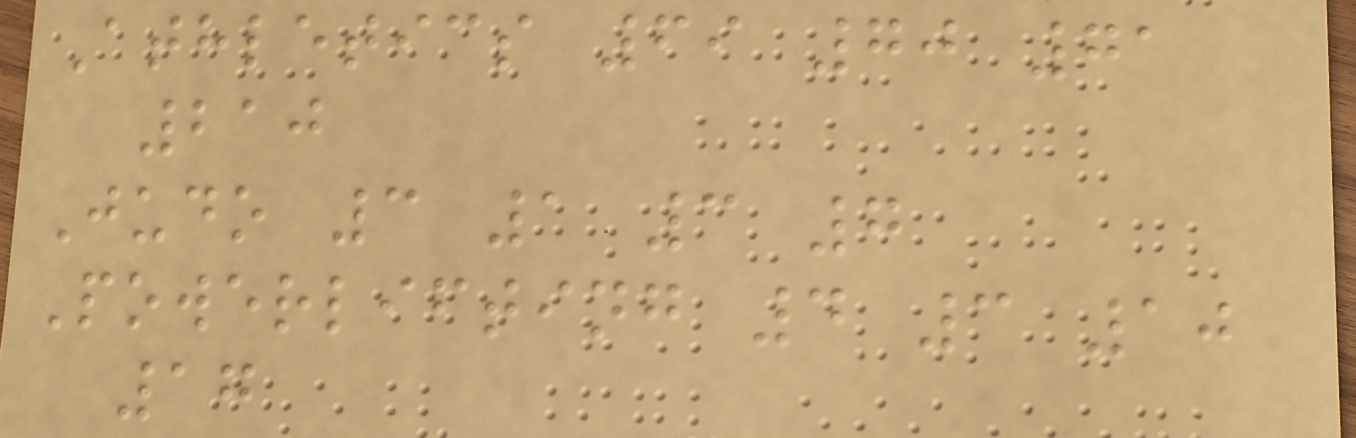Athletics 69 70 71
210
Judo 3 1 3 7
Powerlifting 4 3 10
17
